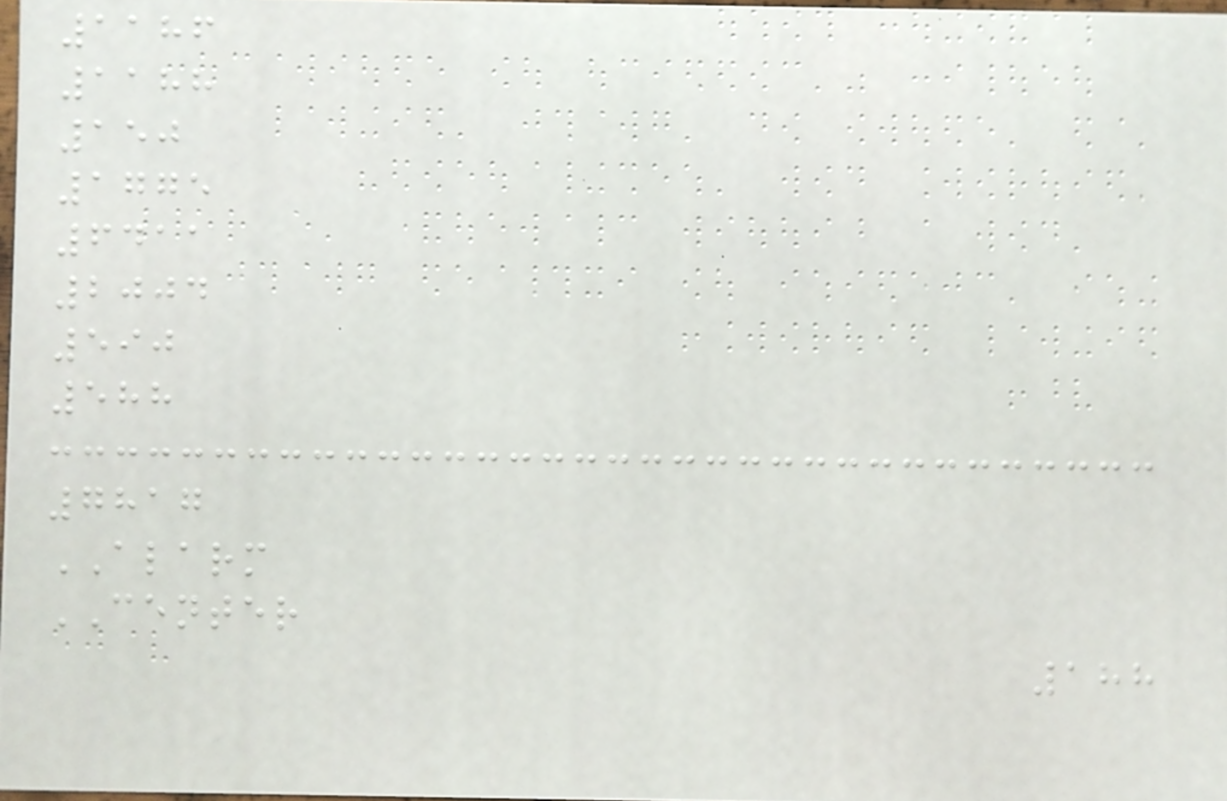1186
1188
150
1775
6411
2004
590
588
7817
ALARM
CENTER
188
